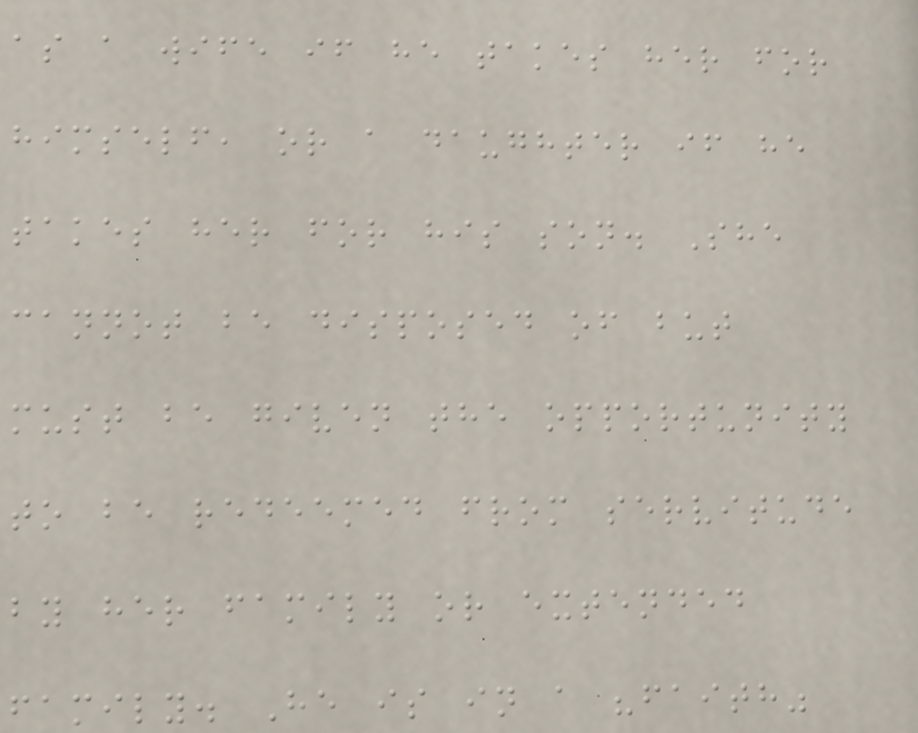as a wife if he takes her for
himself, or a daughter if he
takes her for his son. She
cannot be disposed of but
must be given the opportunity
to be redeemed from servitude
by her family or extended
family. He is in a "faith"
